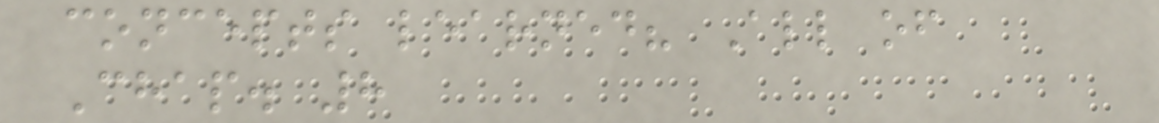concepts learned? All of
Chap. 8
